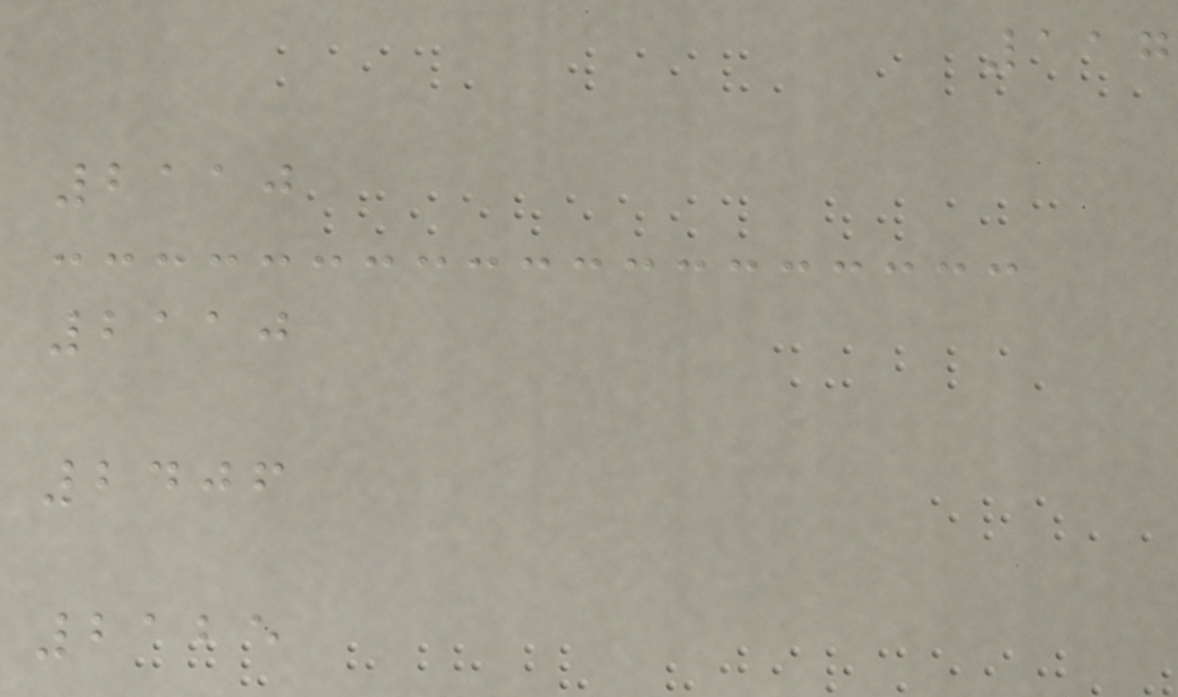117
2110
2110
2406
2125
